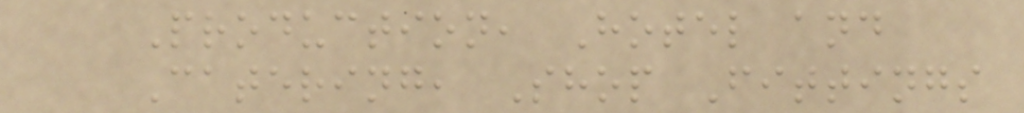Production, Hotel and
Catering, Shop Fittings
